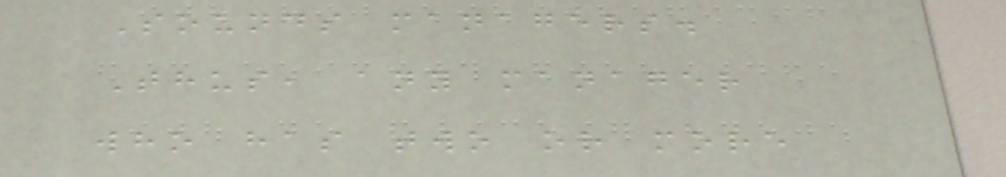Sounds managers.
Thus, any manager
who has two or more
